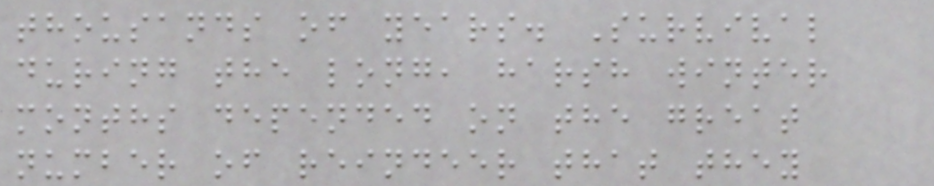thousands of years. Survival
during the long, harsh winter
months depended on the great
number of reindeer that they
